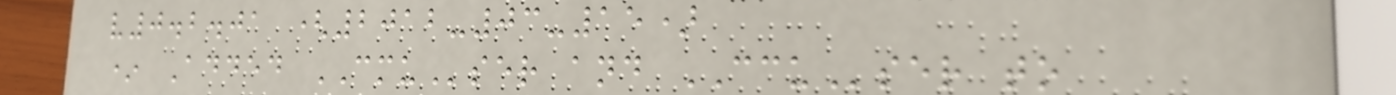v0.2.01 (2012-03-15)
* Added CMUser and CCUser to
